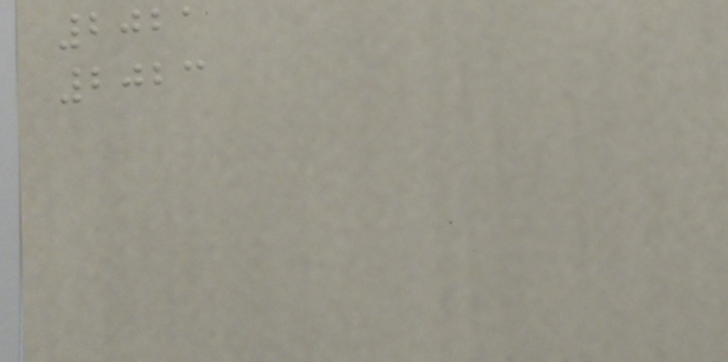2021
2023
